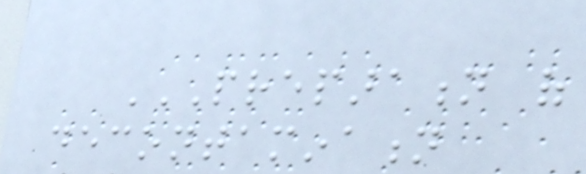PREPARATION OF
DECONTAMINATION
